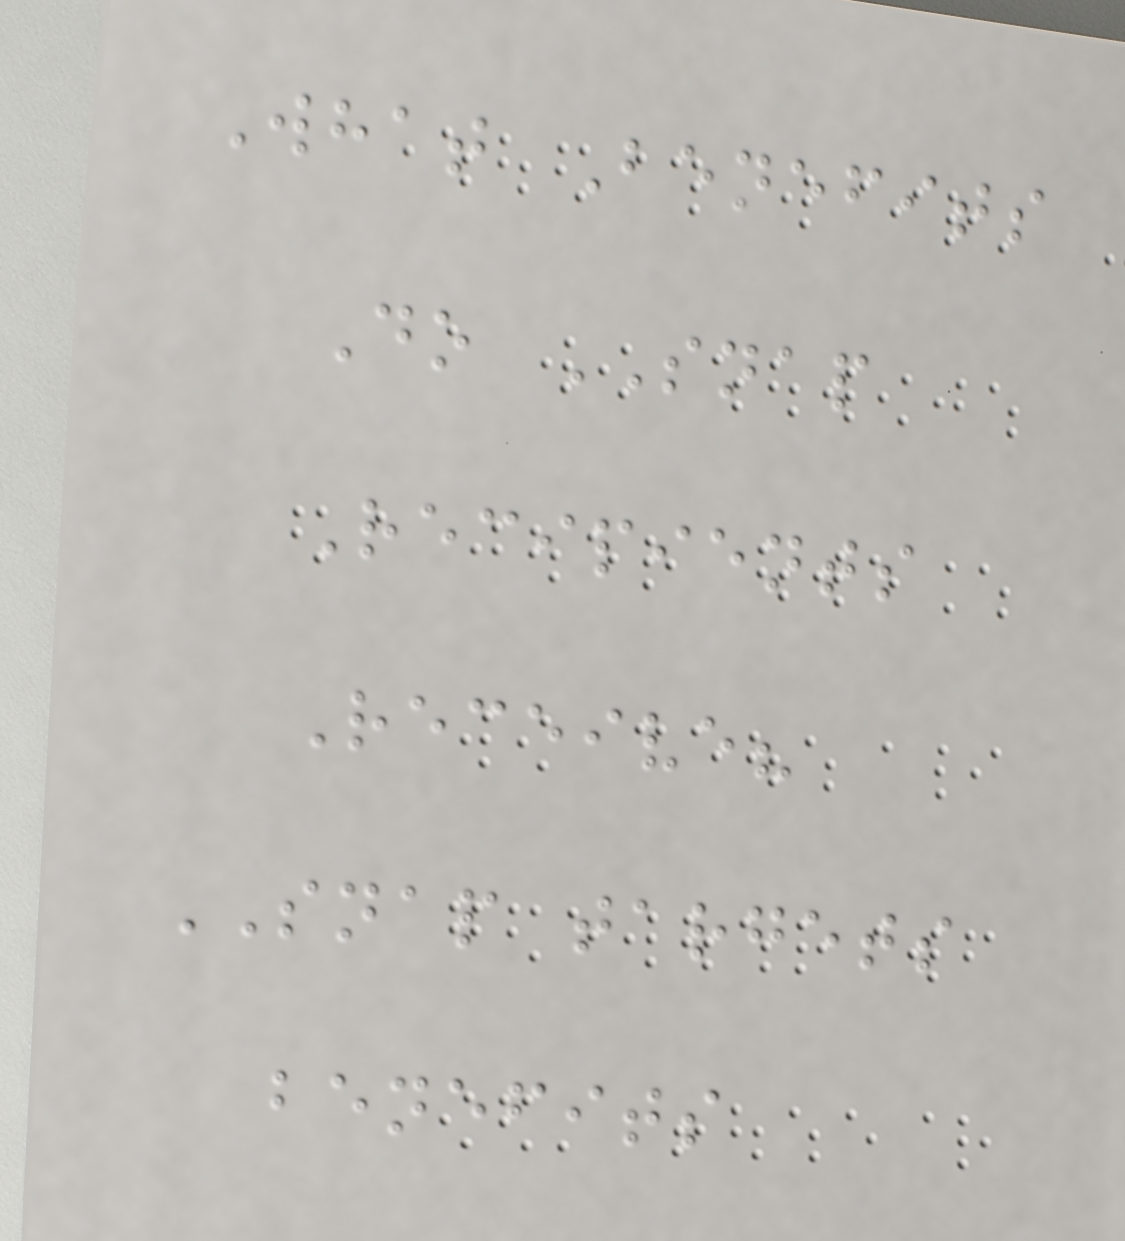What Benefits
Do SNAP
Recipients
Receive?
SNAP targets
benefits
